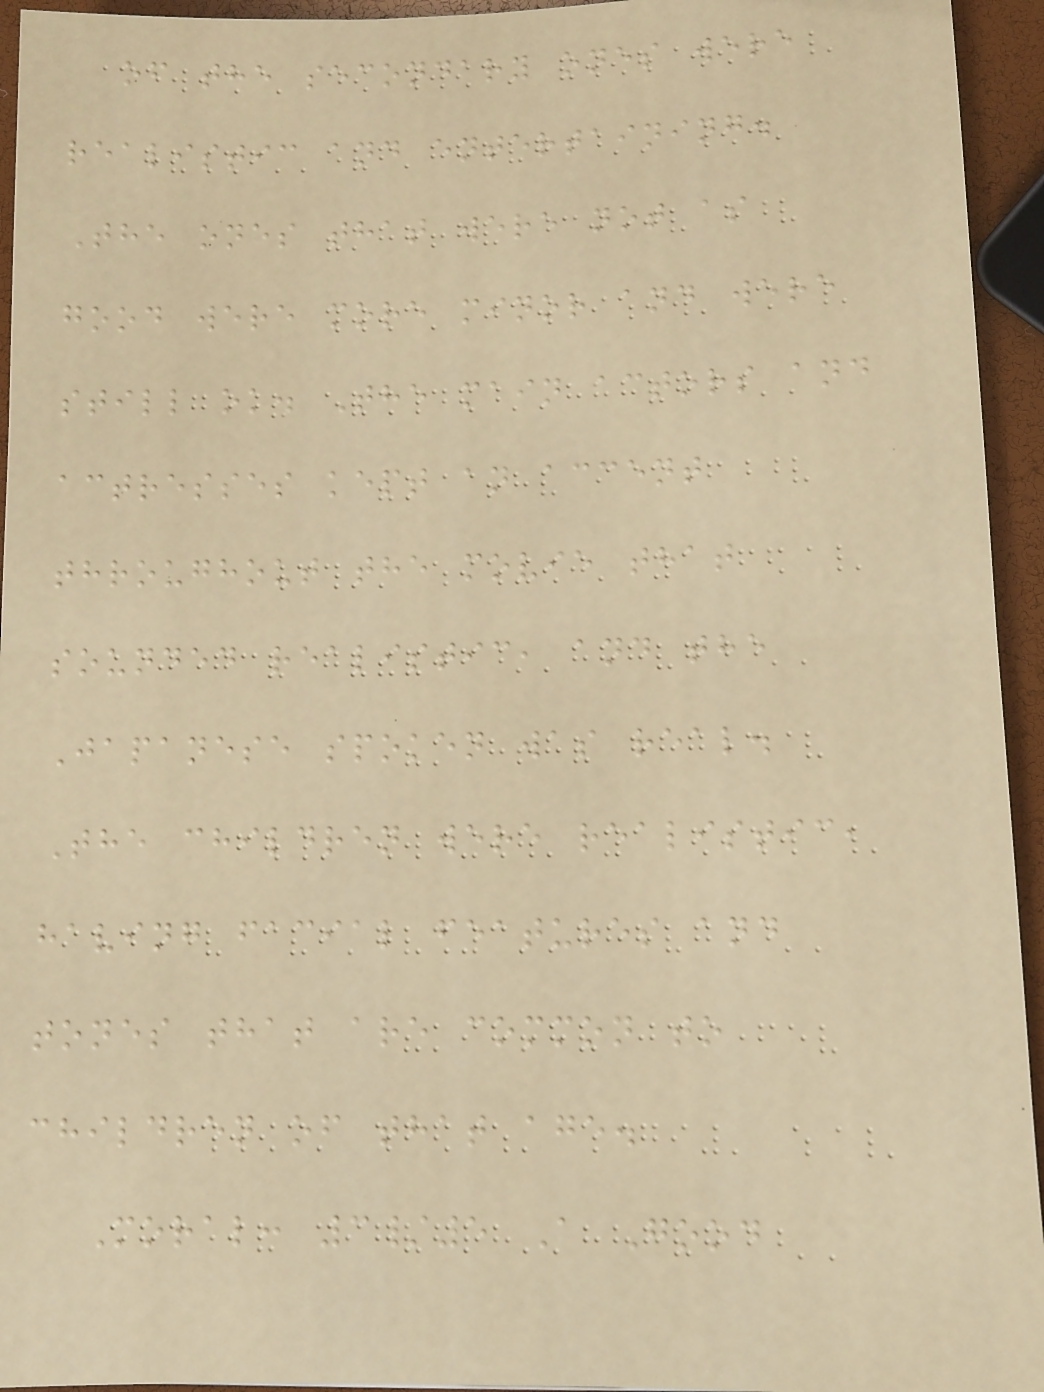of the secondary ones were
realistic and entertaining.
The ones that were not as
good were more minor and were
still ok. The main actors and
actresses kept an accent
throughout the movie that
sounded realistic, and the
Japanese spoken was real.
The children were realistic,
having facial features and
tones that are common to
children of that age.
Moral: 3/5 A Good
